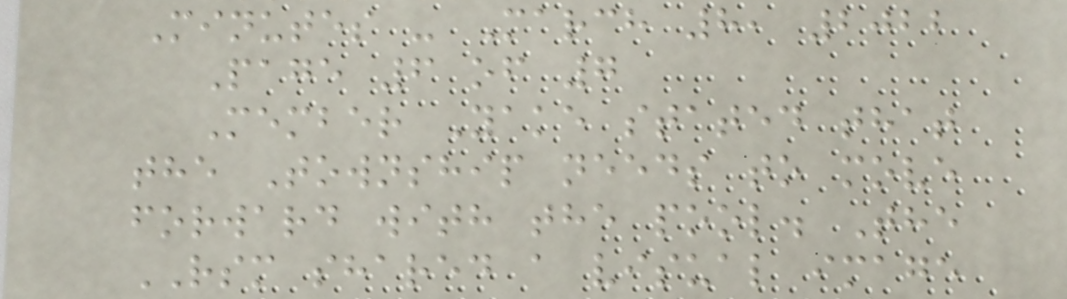Minutes - March 8, 2022
Page 6 of 7
Member Yake stated that
the Township needs to move
forward with the pool. The
RSM shared a visual image
